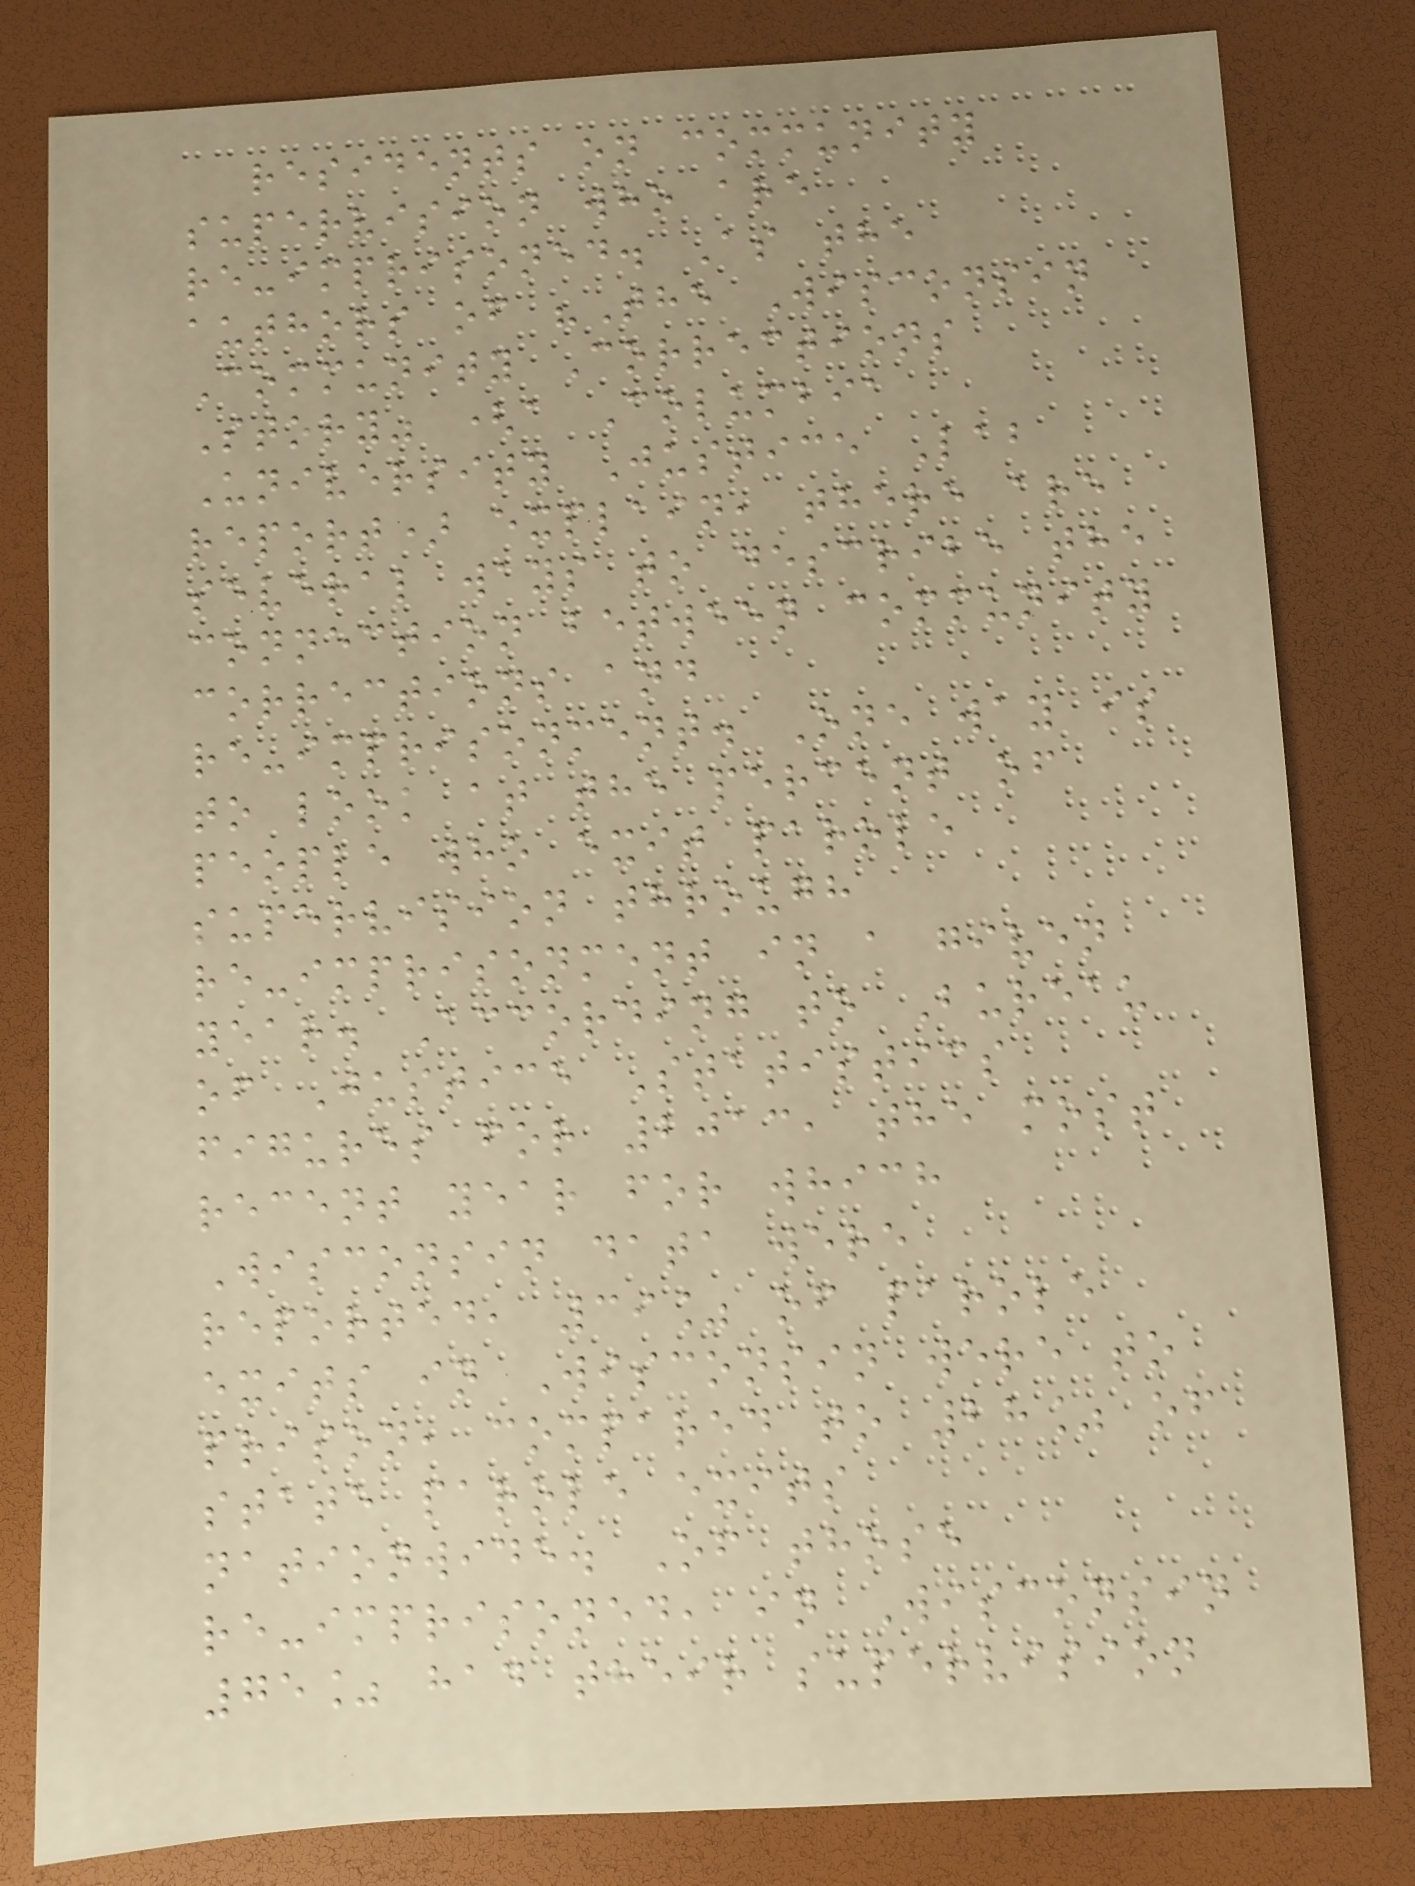residents on community
supervision who are
re-imprisoned. As the
authors of "The Wisconsin
Community Corrections
Story" (a Columbia
University Justice Lab
report) explain, there are
several ways to describe the
connection between community
corrections and
re-imprisonment. One way is
to look at the percent of
people who exit parole
supervision through
re-imprisonment in a given
year. According to Bureau
of Justice Statistics
figures for 2013, the most
recent year for which
Wisconsin data were
reported, 39% of parole
exits in Wisconsin were to
prison, compared to 28% of
state parole exits
nationwide. Of those
re-imprisoned, in Wisconsin
75% had their supervision
